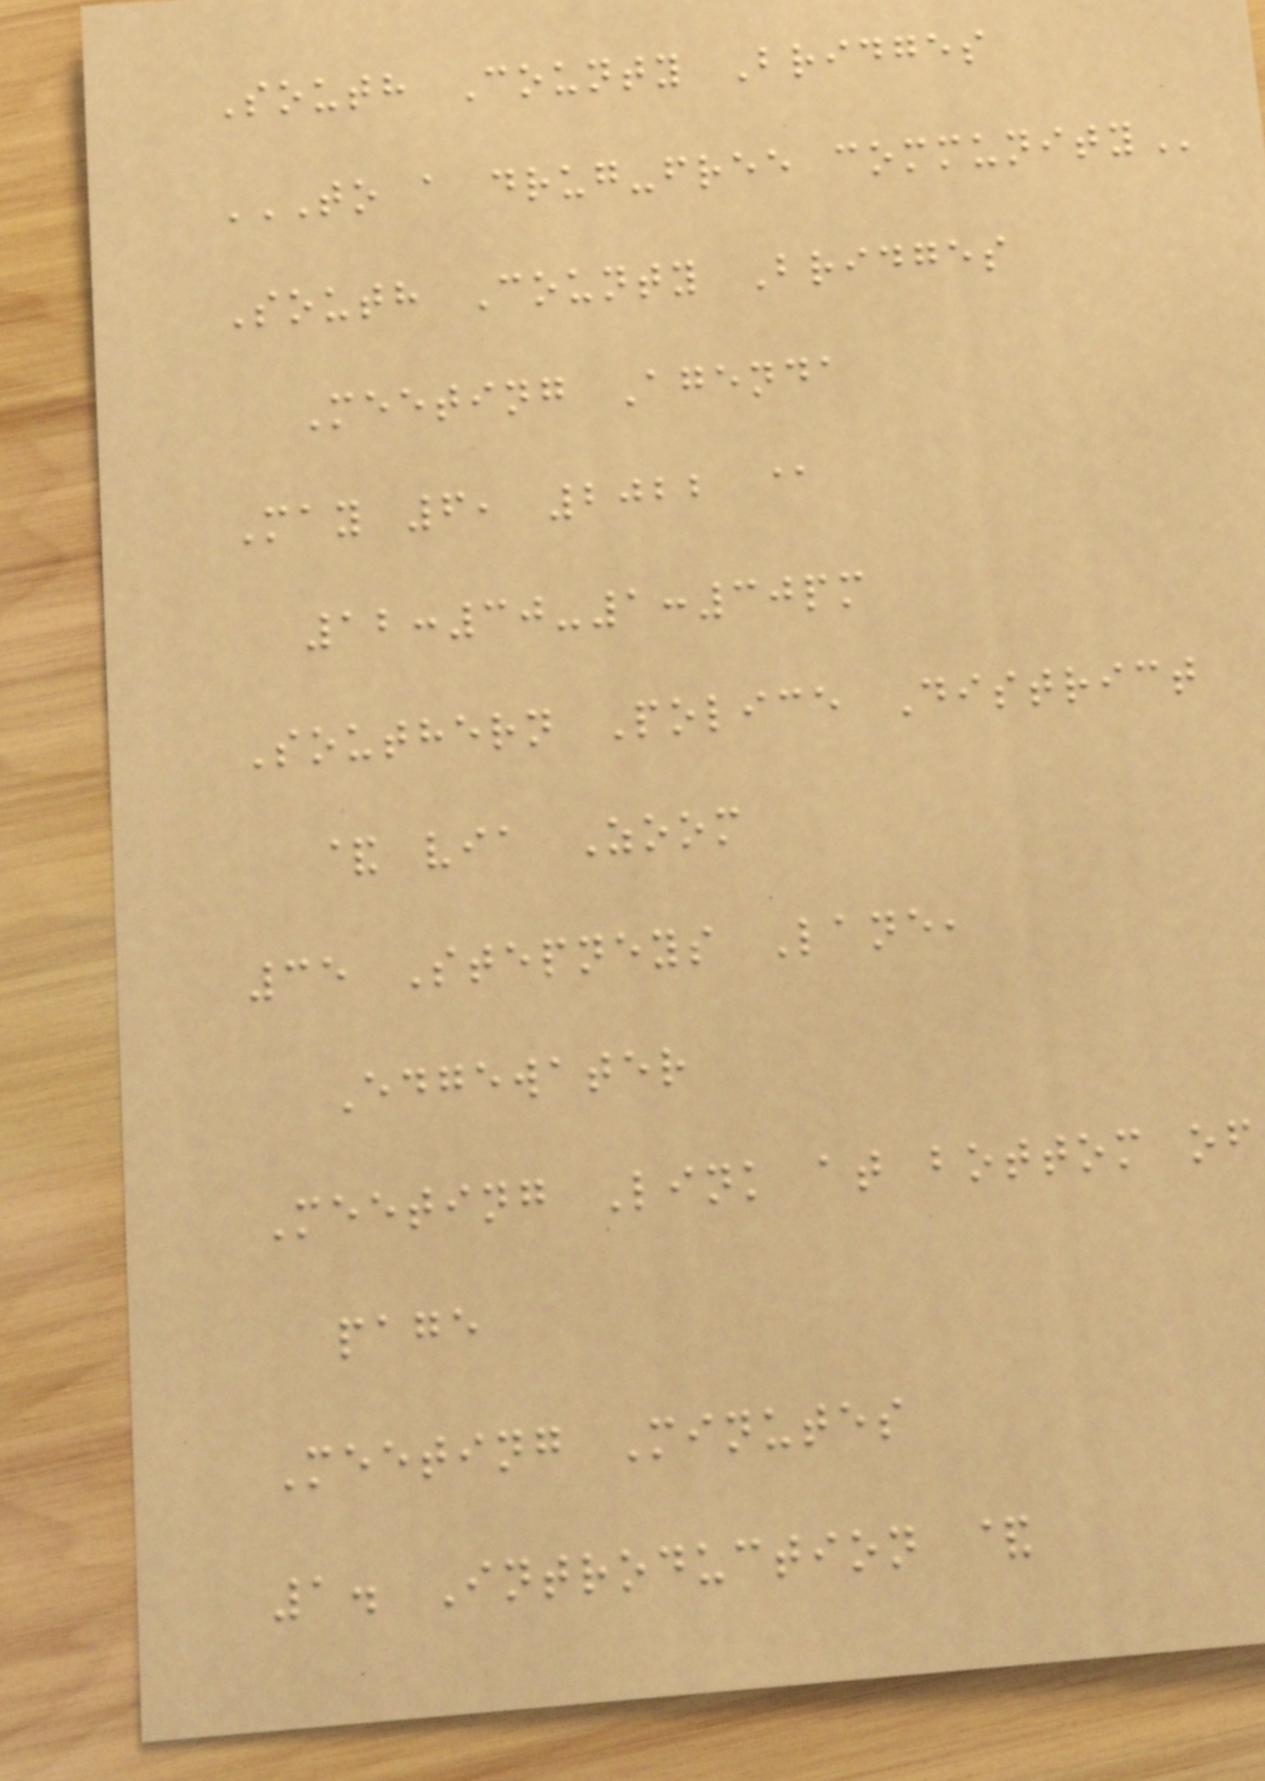South County Bridges
TO A DRUG-FREE COMMUNITY
South County Bridges
Meeting Agenda
May 6, 2022 @
12:30-1:30pm
Southern Police District
& via Zoom
35 Stepneys Lane,
Edgewater
Meeting Link at bottom of
page
Meeting Minutes
1. Introduction &
